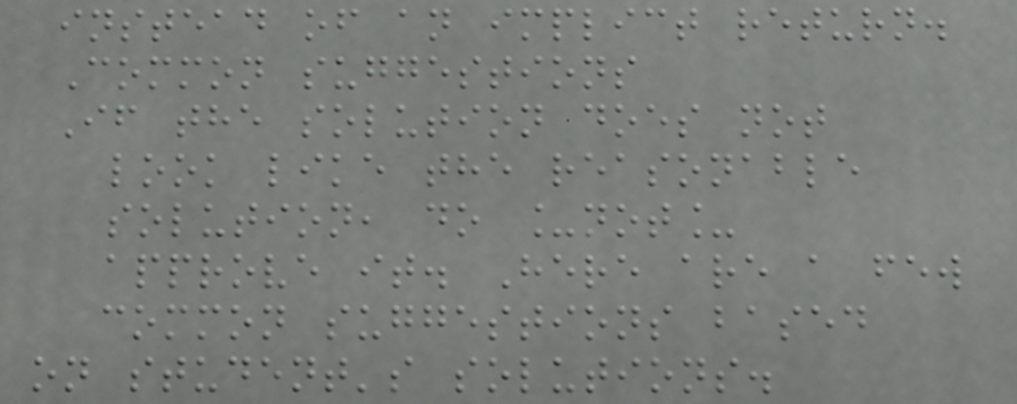instead of an implict return.
Common suggestions
If the solution does not
look like the reasonable
solution, do _not_
approve it. Here are a few
common suggestions based
on student's solutions.
